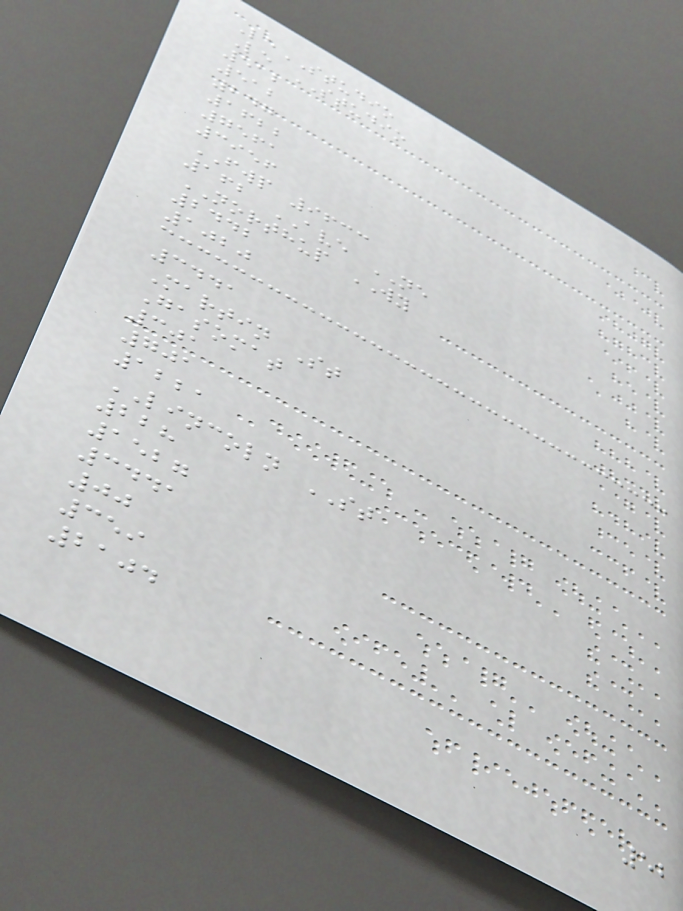LeSTUDIO
Le STUDIO
512
512
247
1622
7561
3956
FWP 9633
162 AVE NE
NORTHUP WY
2442
1020
3441
Martin St
Gasomat
301
701
1221
LINCOLN ST
228
1527
3441
00
359
2104
52
